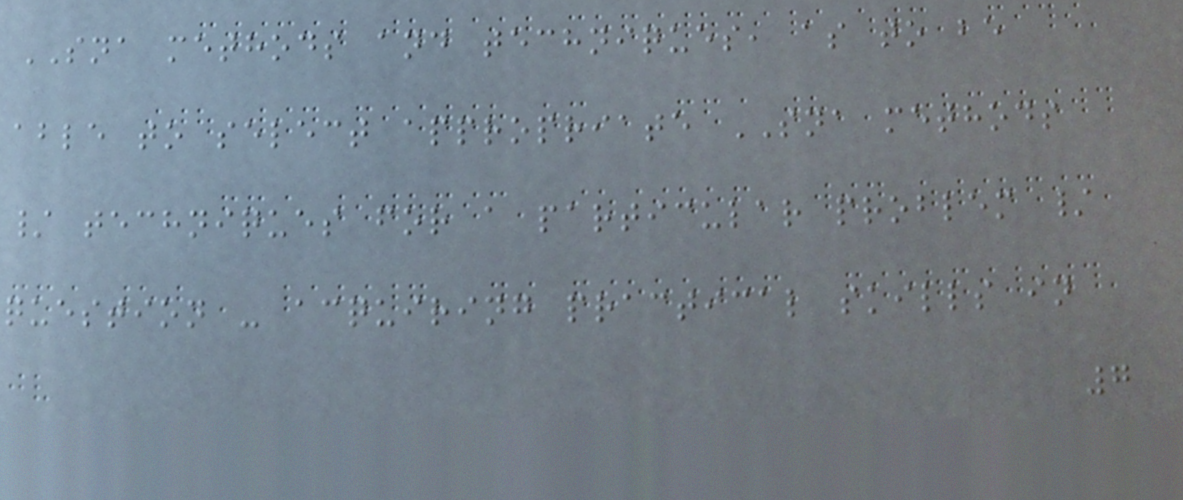SNA methods and techniques, as to be
able to select appropriate SNA methods
/ techniques for a particular problem /
question - acquiring practical skills in
7
